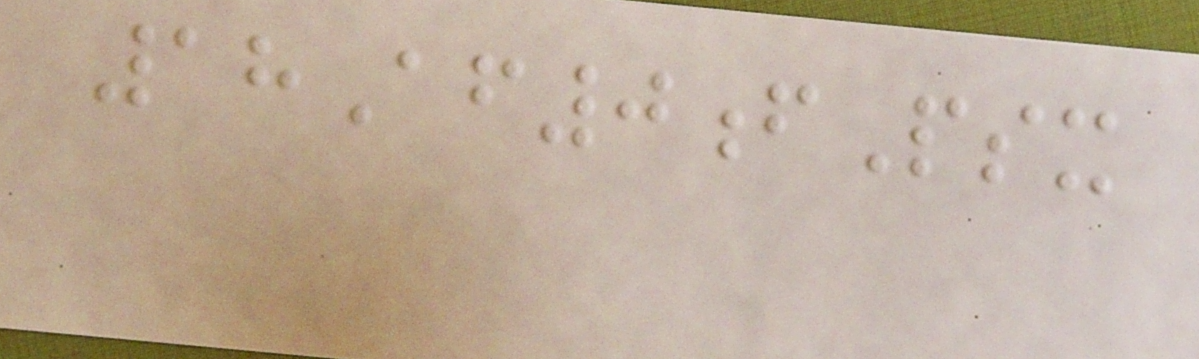18Af0fPsx
